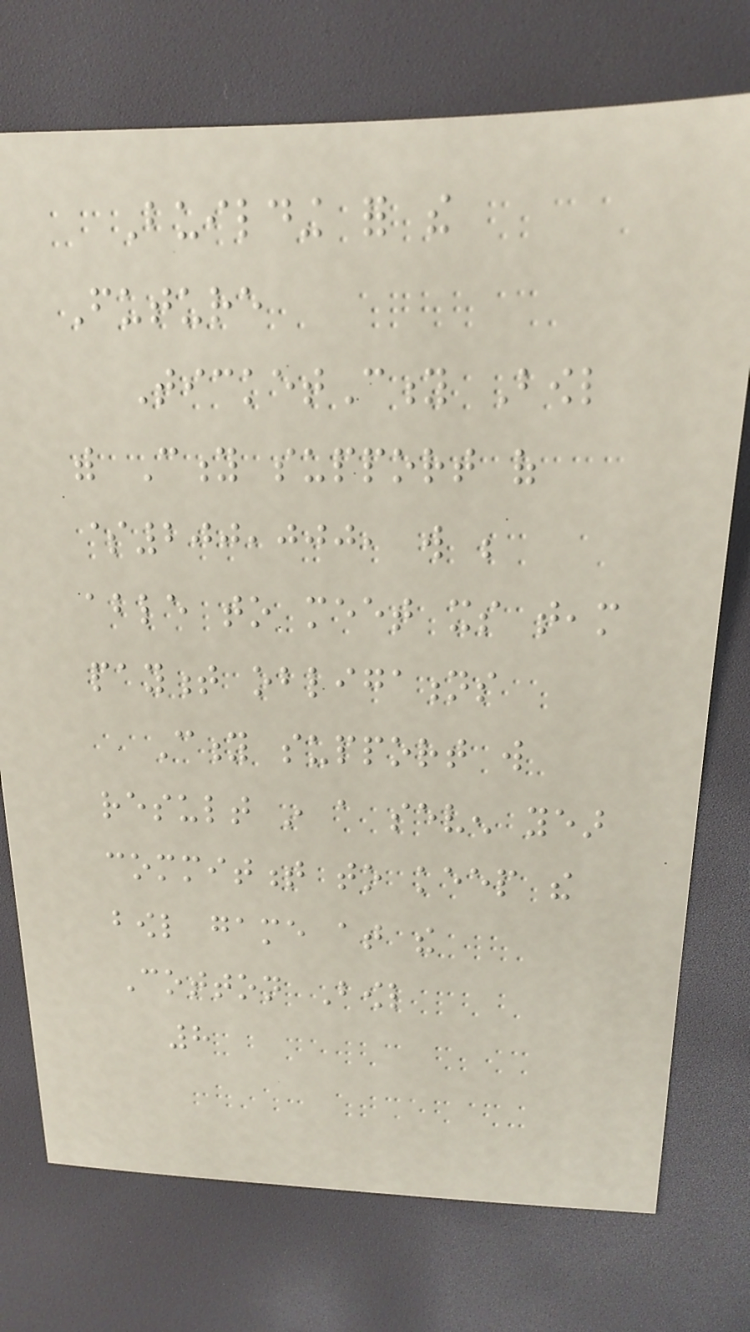Building for the
Future
TicketCity Bowl
with City support of
$200,000, will be
able to meet its team
payment obligations
City support will
result in a seven year
commitment to keep the
bowl game at the
Cotton Bowl
8
